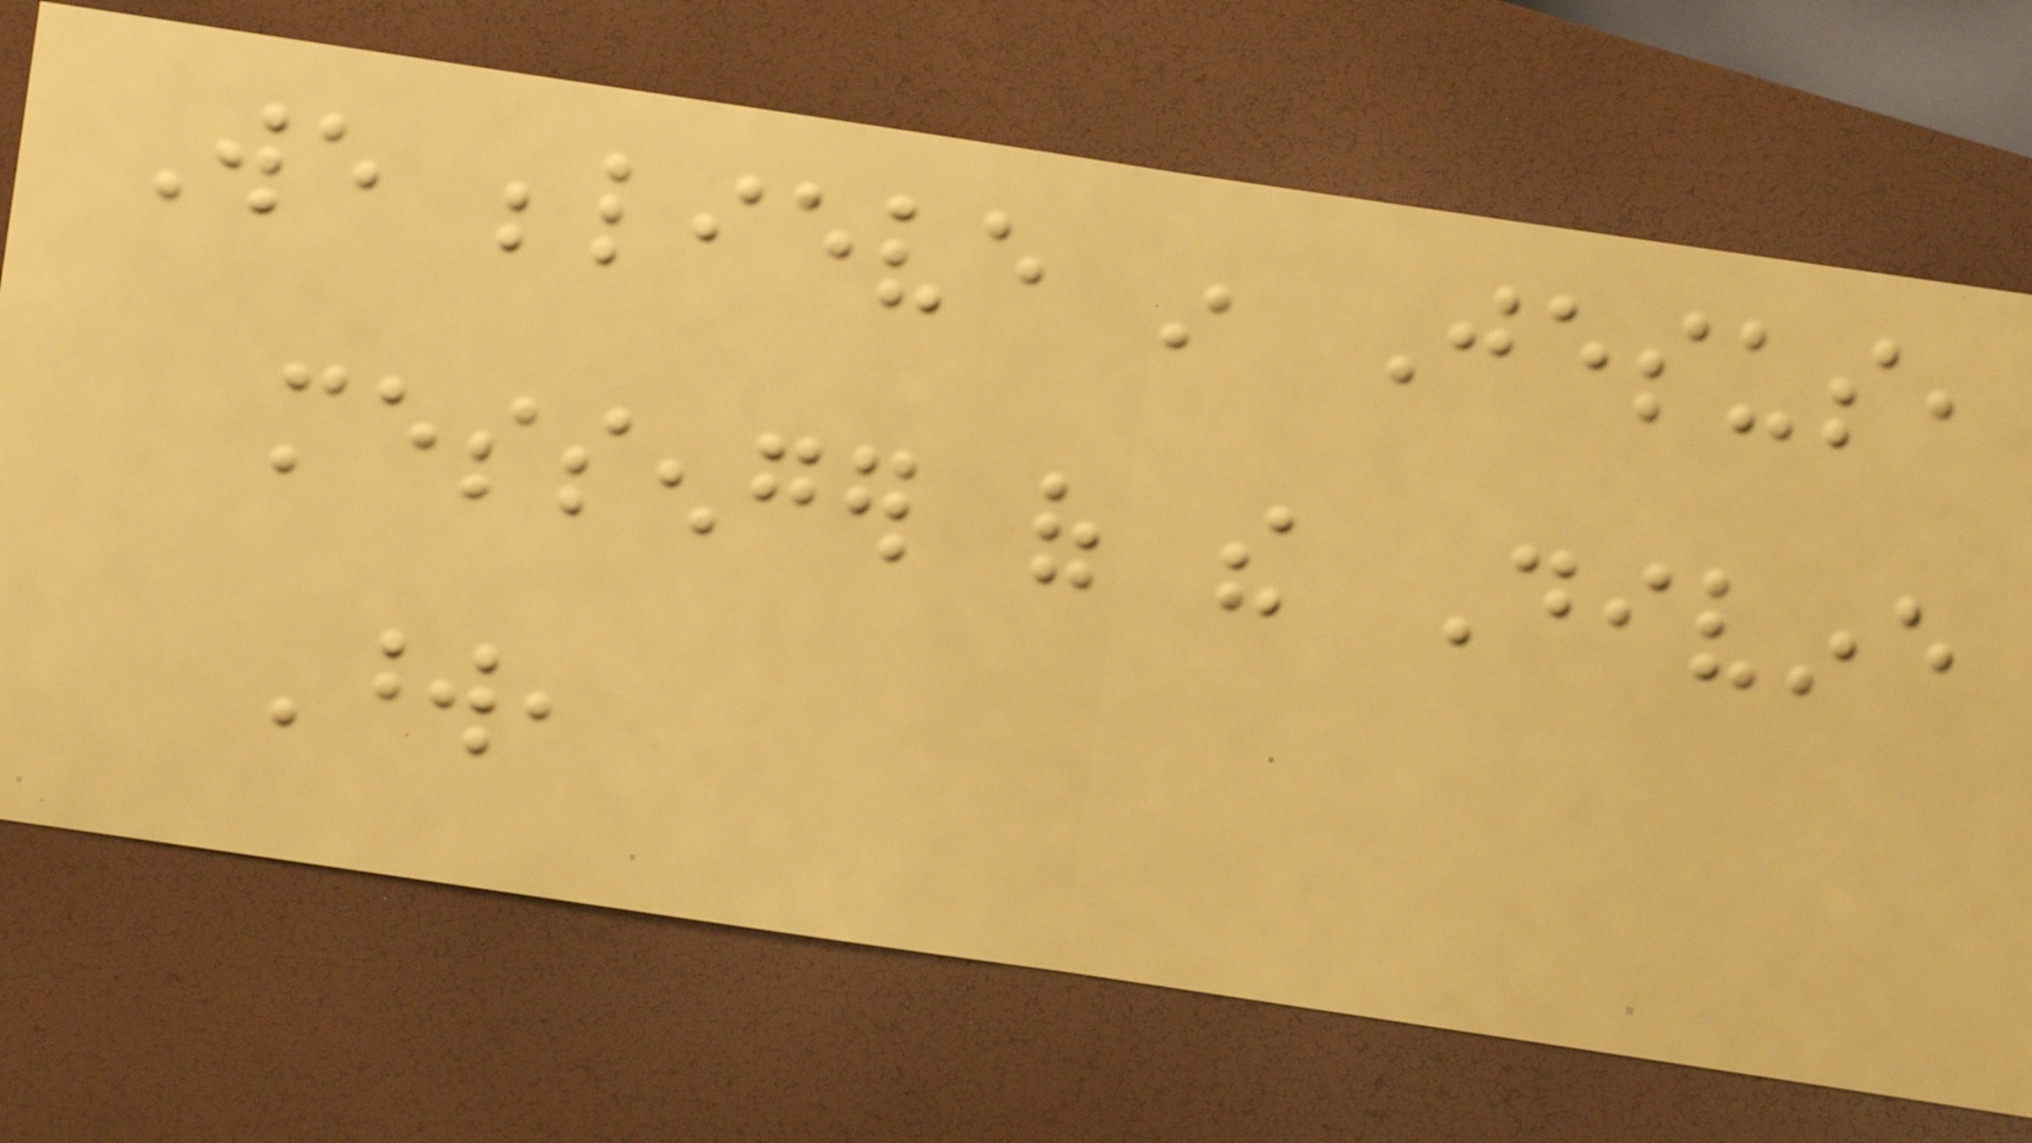We believe in Jesus,
messenger of the Divine
Word,
